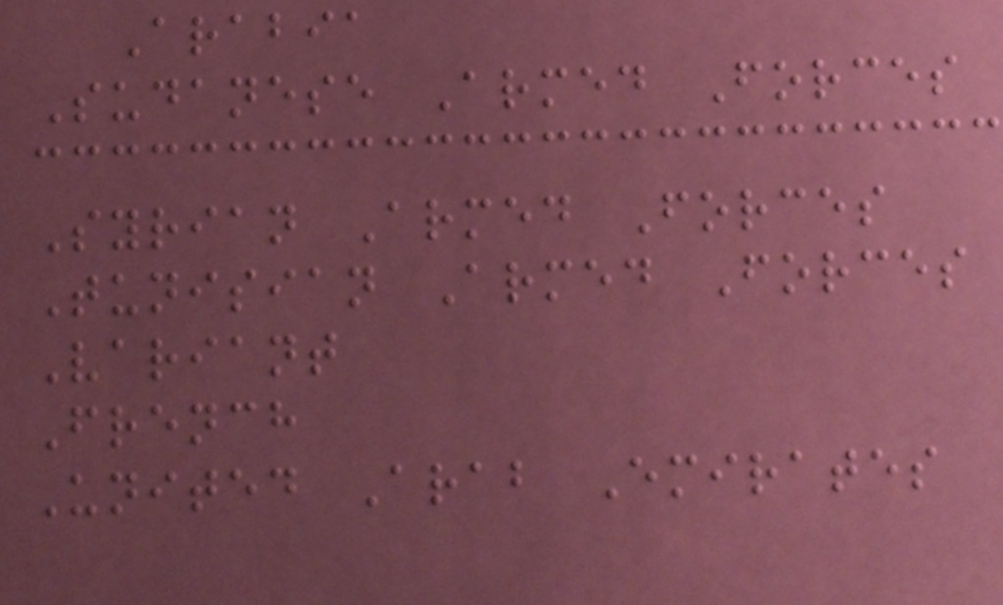Arabia
Sudanese Armed Forces
Syrian Armed Forces
Tunisian Armed Forces
Variant
French
United Arab Emirates
